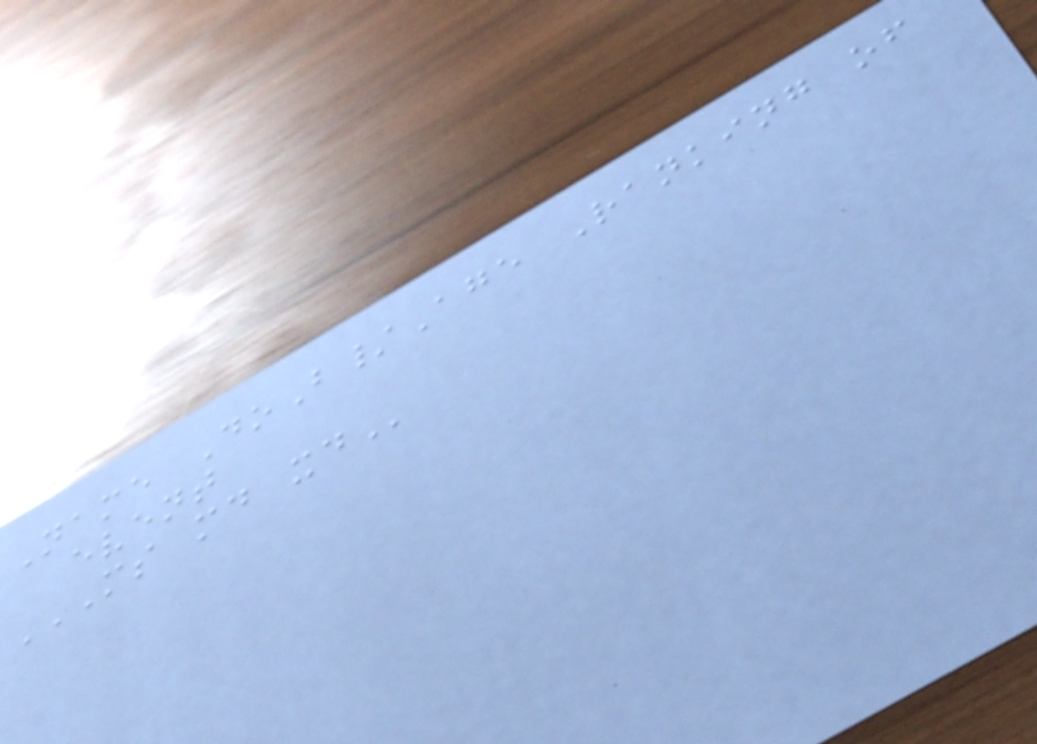Name DoB/Age Ranking of
event
MS MD XD
